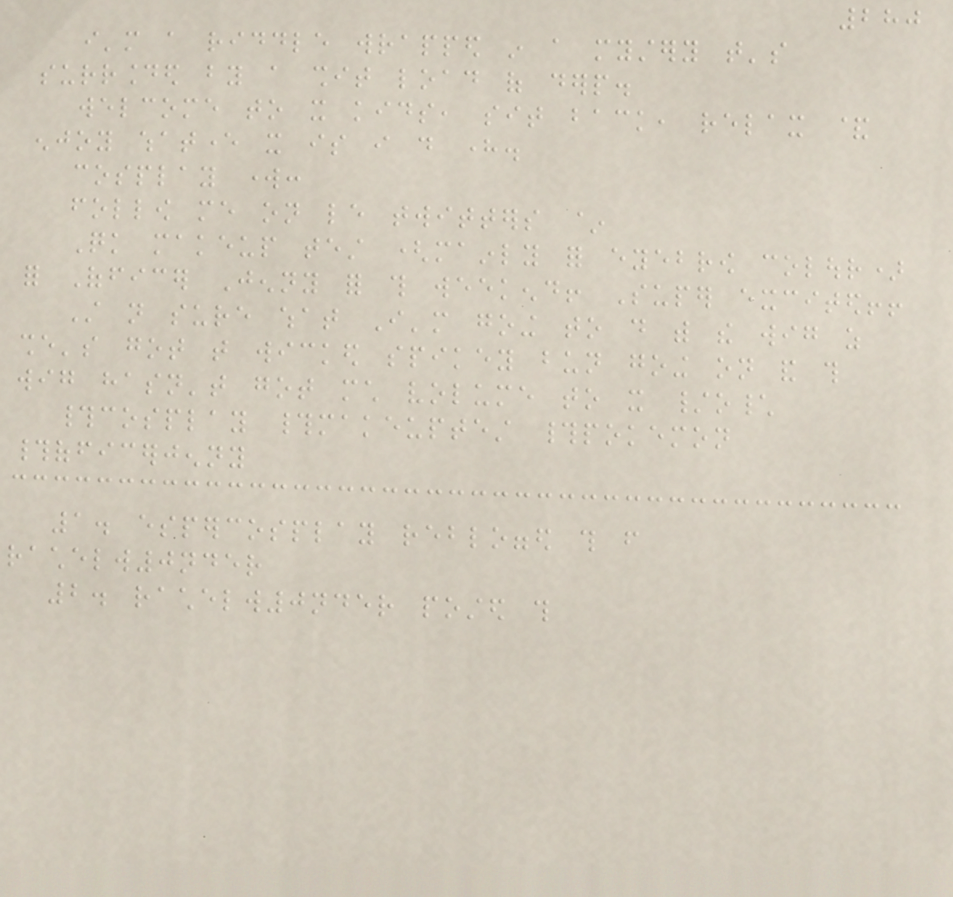280
i'm a riddle wrapped in a mystery that's
surrounded by a shit load of derp.
welcome to it kids, sit back, relax &
enjoy whatever it is i do here.
cosplay work:
follow me on le twitters ~
Quick makeup test (mainly for eyebrow colour)
for Officer Jenny for this weekend! Super excited!!
Still not sure what I'm going to do with the wig as
she's got that wicked spikey bun going on and this
wig hasn't got much volume to it /o\
#cosplay #makeuptest #pokemon
#officerjenny
1. espercosplay reblogged this from
rachelw0nder
2. rachelw0nder posted this
